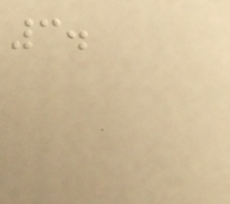3.
